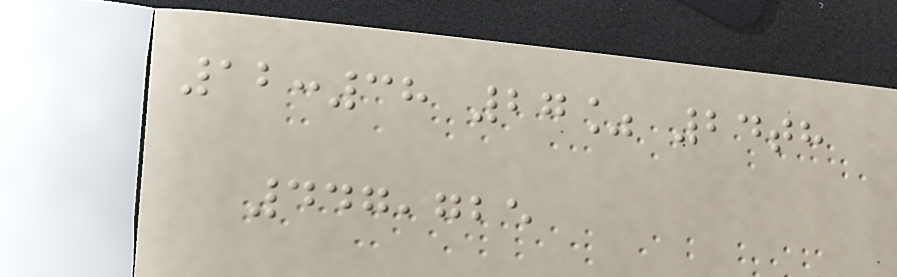12:38 27% 24th
447,725
